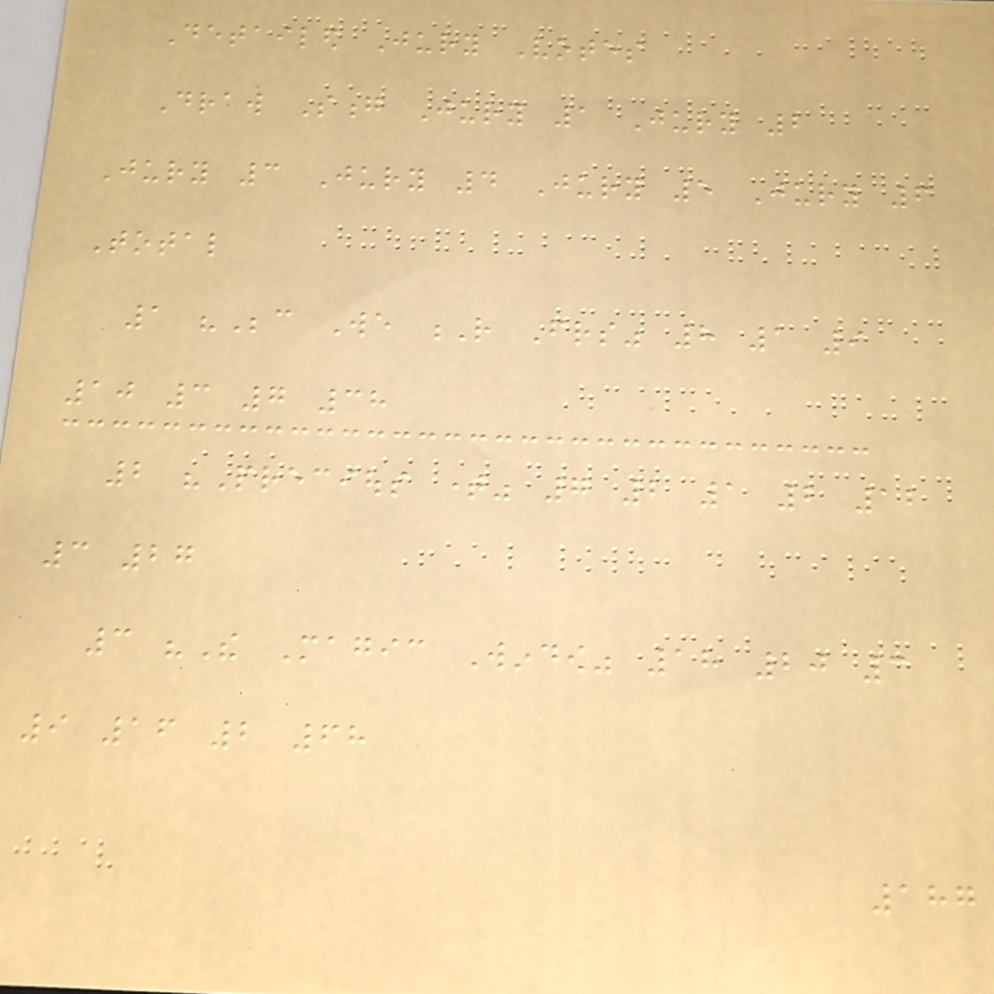Detailed Jury Votes
Draw Song Jury 1 Jury 2
Jury 3 Jury 4 Jury 5 Jury 6
Total
1 "Because We R Friends" 8 1 9
10 3 7 38
2 "Precious time" 7 2 1 2 12
3 27
3 "The Magic Window" 18 20 3
9 16 2 68
187
